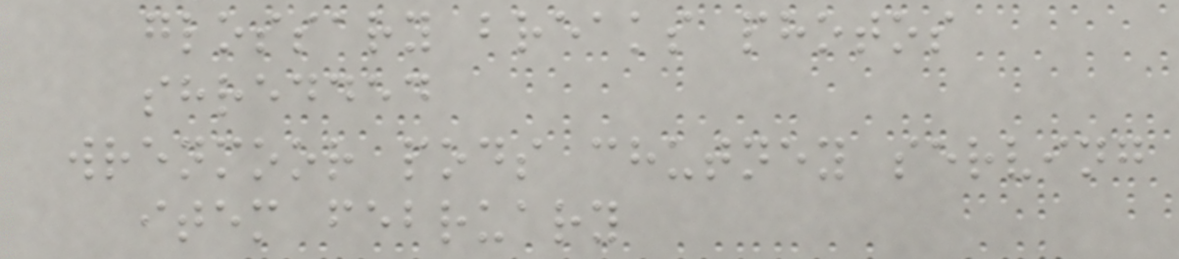glossary breaks photos
shredded
wrenmoor pods chutney serving
item february
